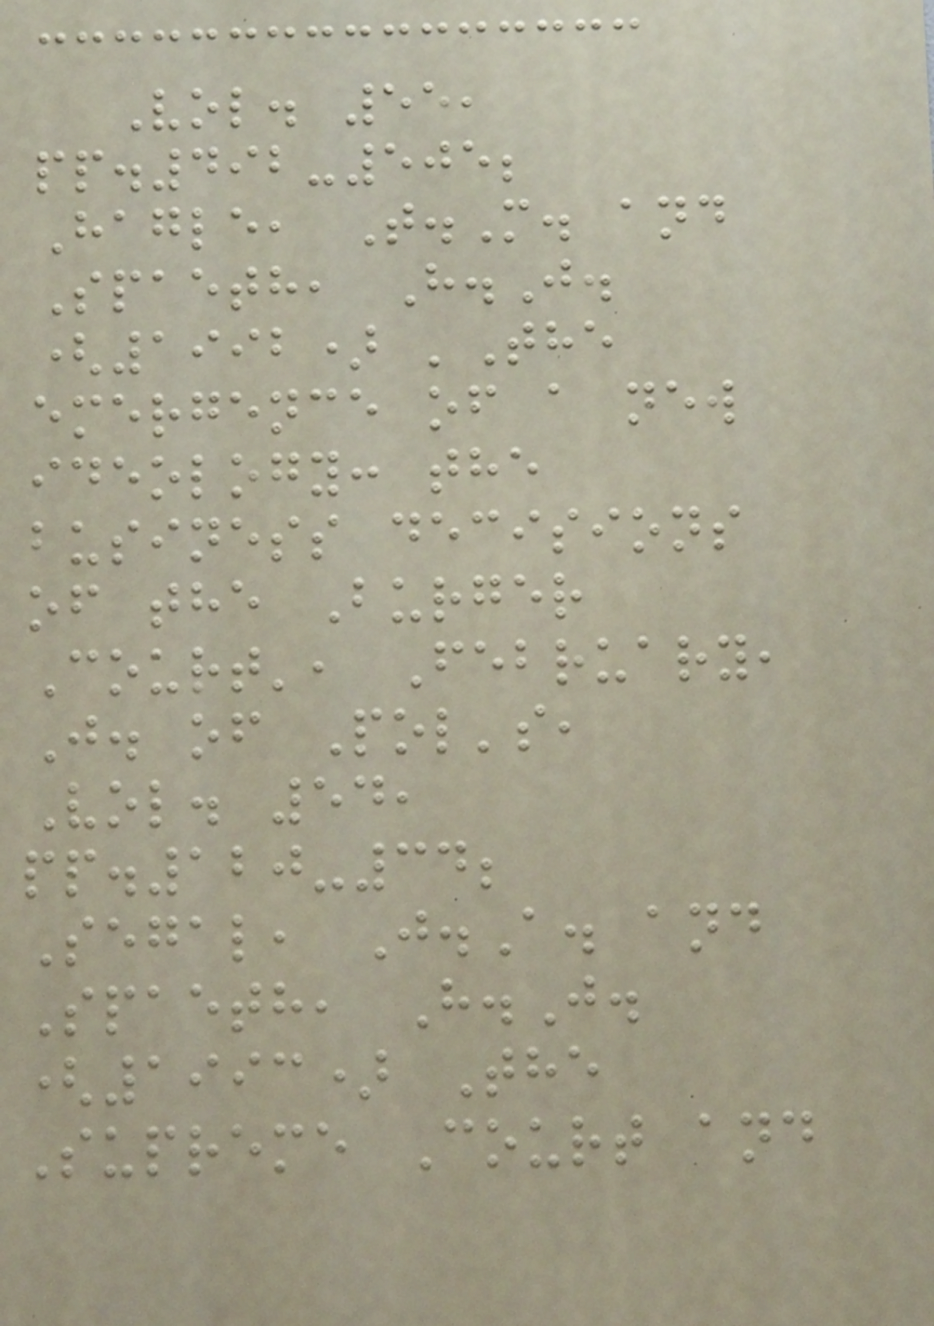Vol. 55,
pp.492-505;
Hagle, T.M. and
Spaeth, H.J.
(1992) 'The
emergence of a new
ideology: the
business decisions
of the Burger
Court', February,
J. of Pol's,
Vol. 54,
pp.120-34;
Segal, J.A. and
Spaeth, H.J.
(1993) The
Supreme Court and
